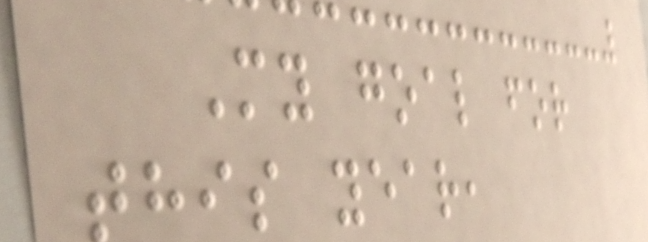My goal for
this year,
